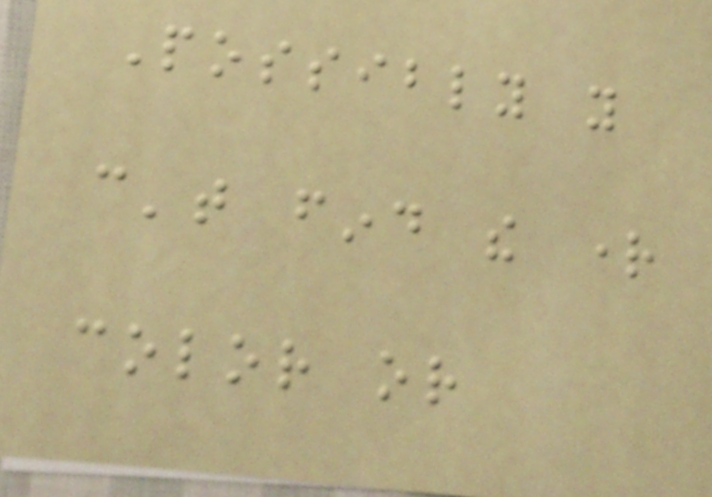Possibly you
can't find the right
color or
